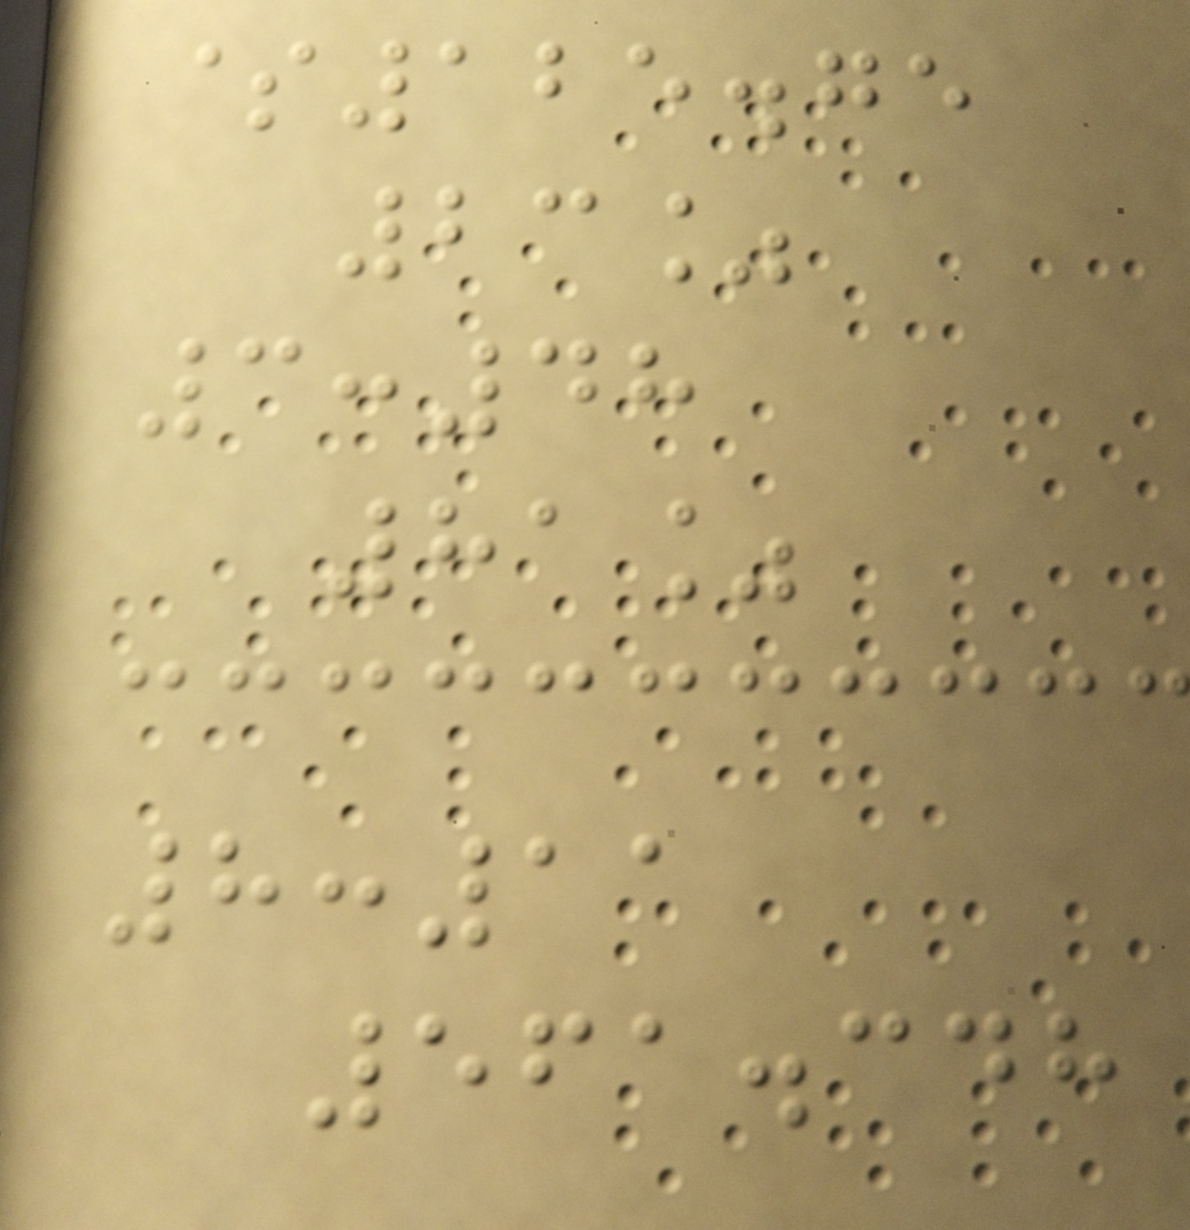$125.75
23%
3:48
81%
8:11
561.348
